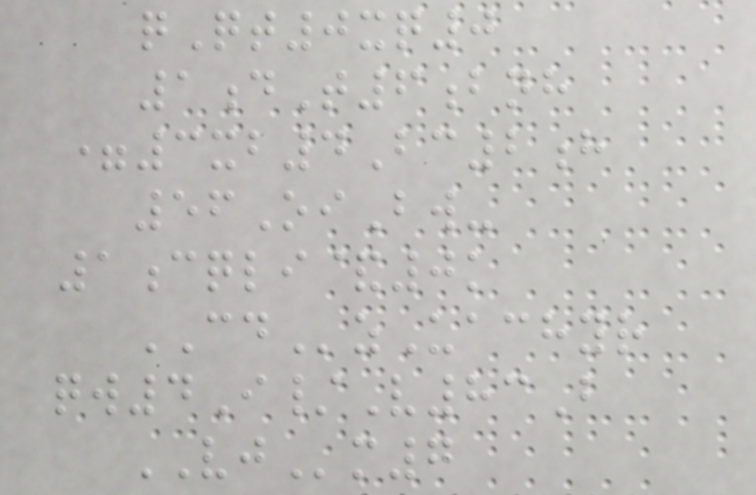qQt0xq0
1dT6bnh
=3xb4Bc2h
56OiBw-
1cqli&0k
CDzUachyr
qw4I/V83B
VJm7
